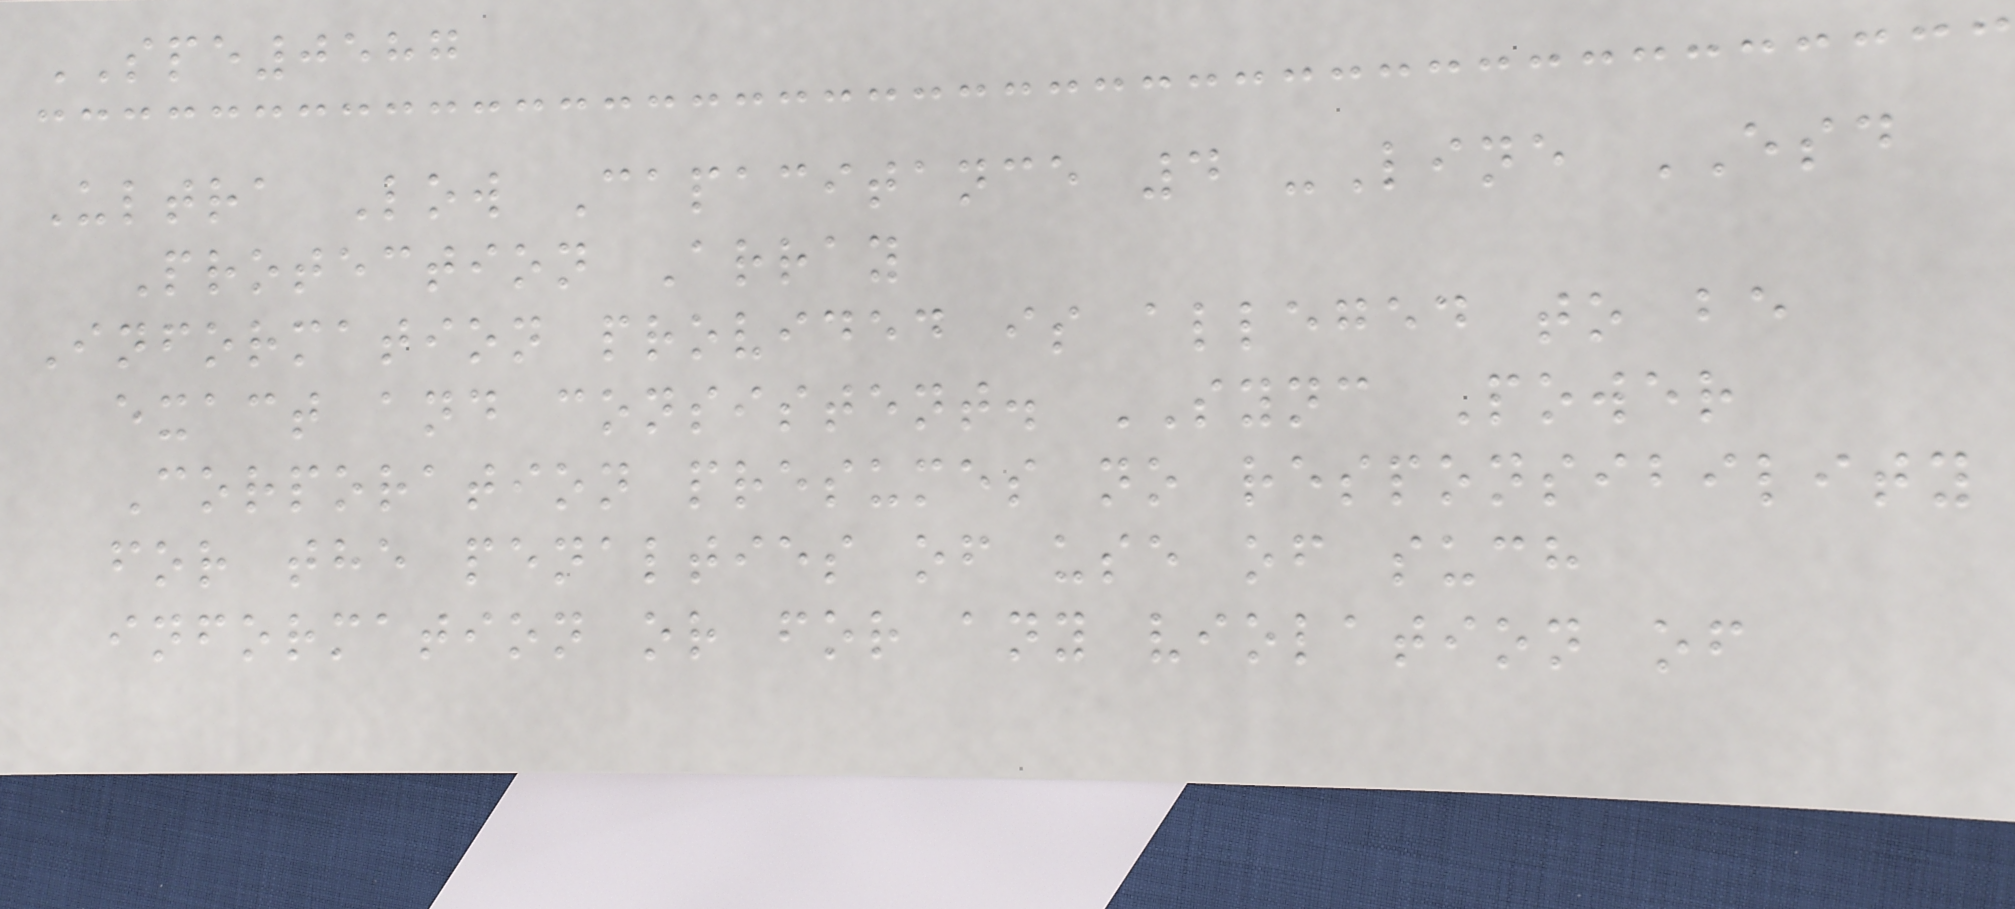SPE0587
Ultra Low Capacitance 4 -Line ESD
Protection Array
Information provided is alleged to be
exact and consistent. SYNC Power
Corporation presumes no responsibility
for the penalties of use of such
information or for any violation of
